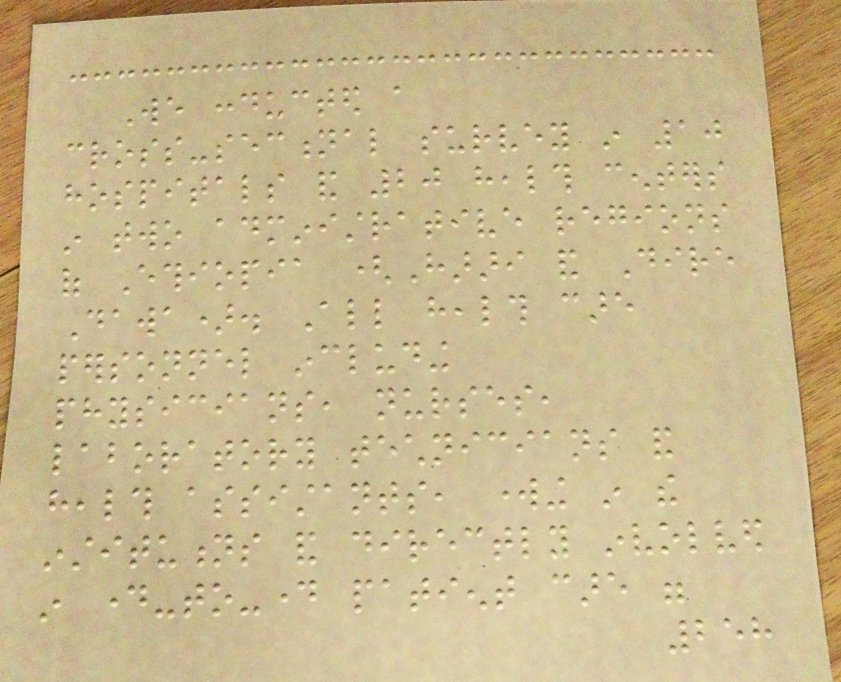We conducted a
cross-sectional survey in 10
hospitals and 20 health centers
in two administrative regions
of Ethiopia (Harari and Dire
Dawa). All health care
personnel including
physicians, nurses,
laboratory technicians and
health assistants, working in the
institutions and directly involved
in day-to-day patient care were
258
